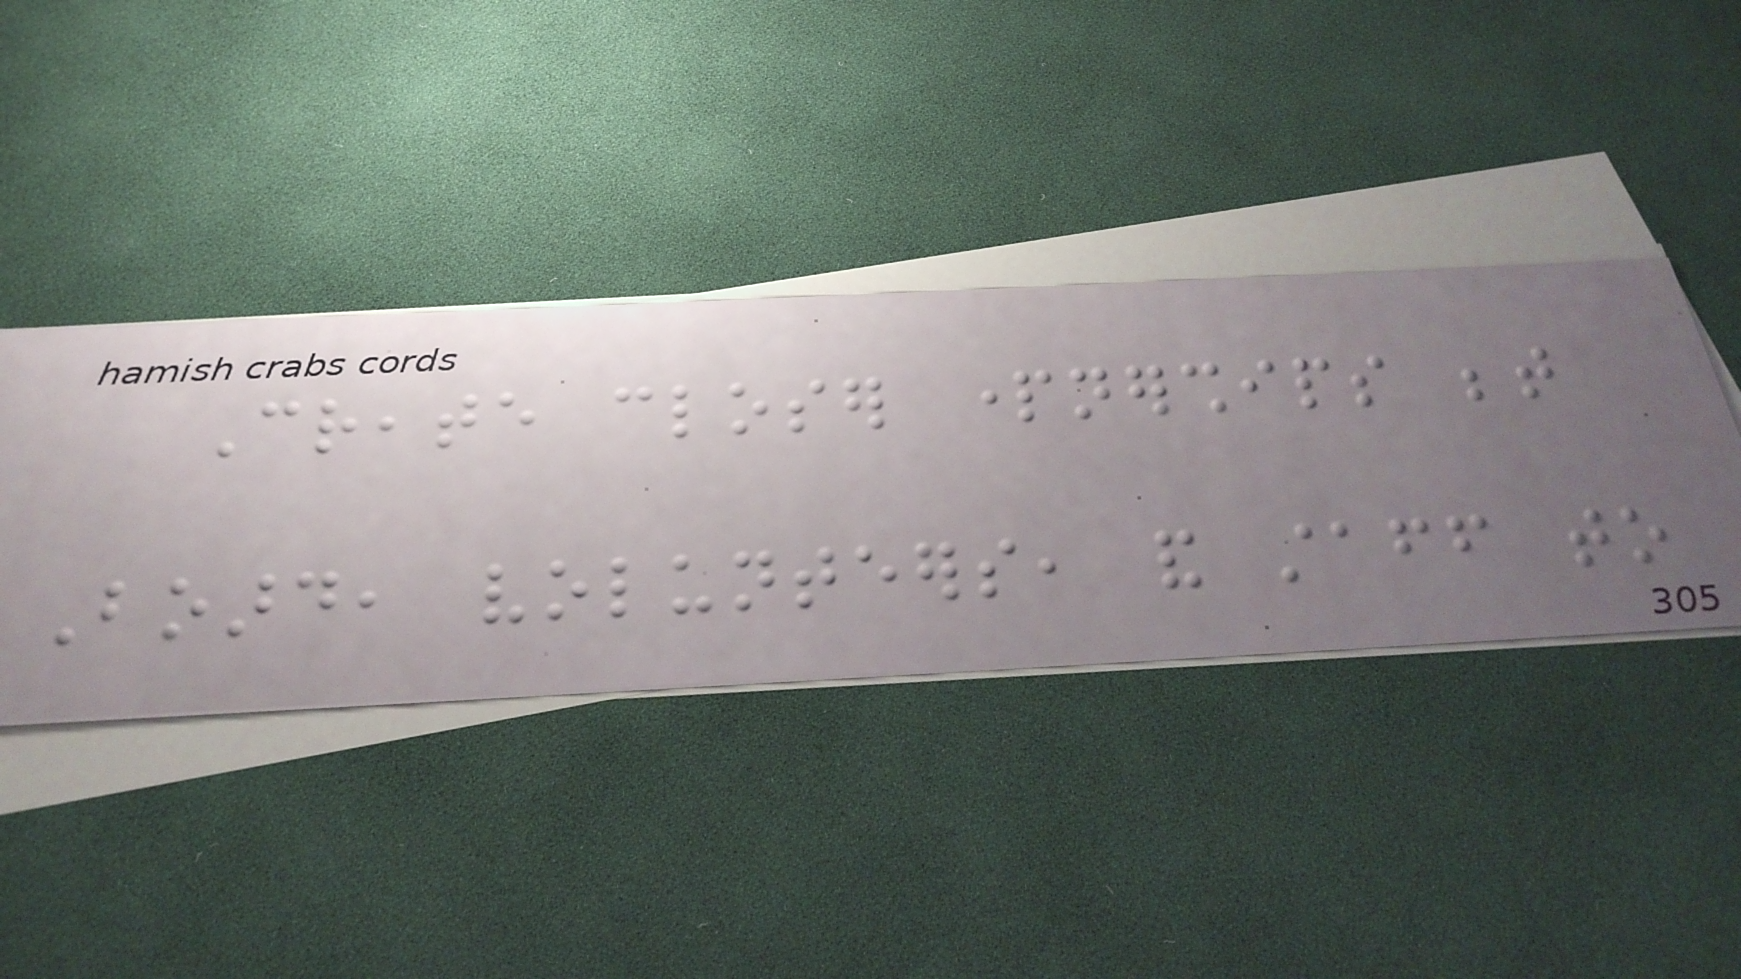Create closer partnerships between
Board, volunteers, and staff to
